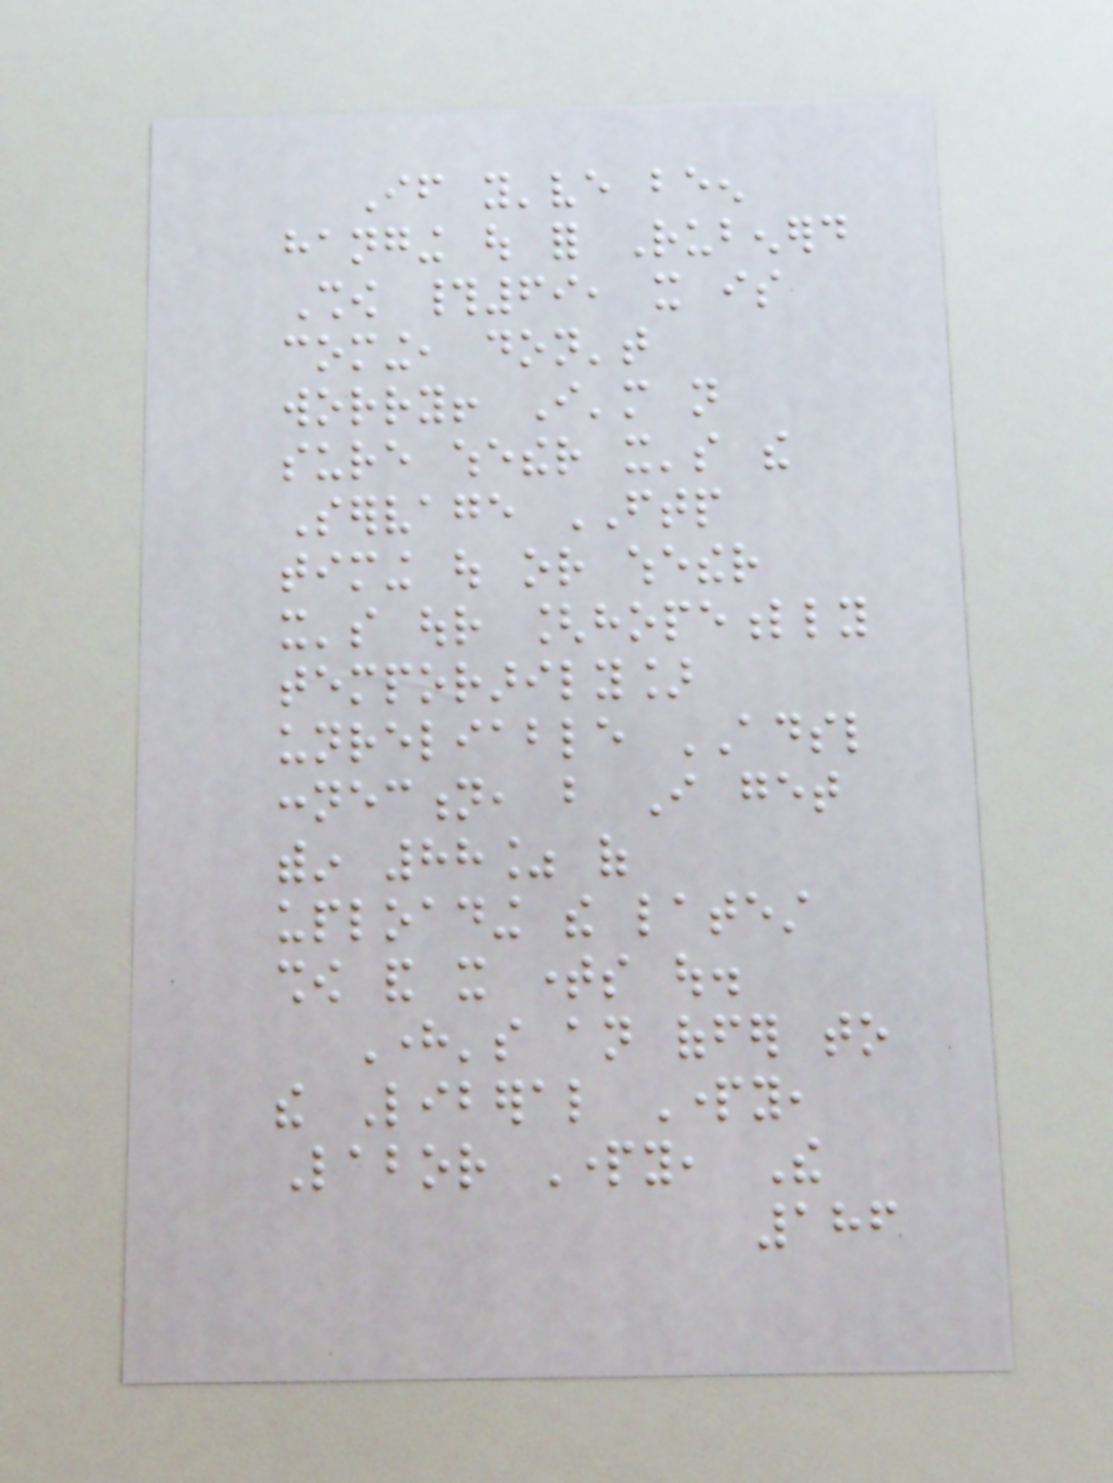If you've been
hanging out for Rubenerd
Show #69, it is
coming, don't
worry! I'm not
sure whether it's the
Servage FTP
timing out or whether
it's our [hopefully
temporarily]
unreliable ADSL
connection, but I get
within 88% of
uploading the latest
show and it times out.
Here's an offer to
the Liberal Party,
Labor Party, The
186
